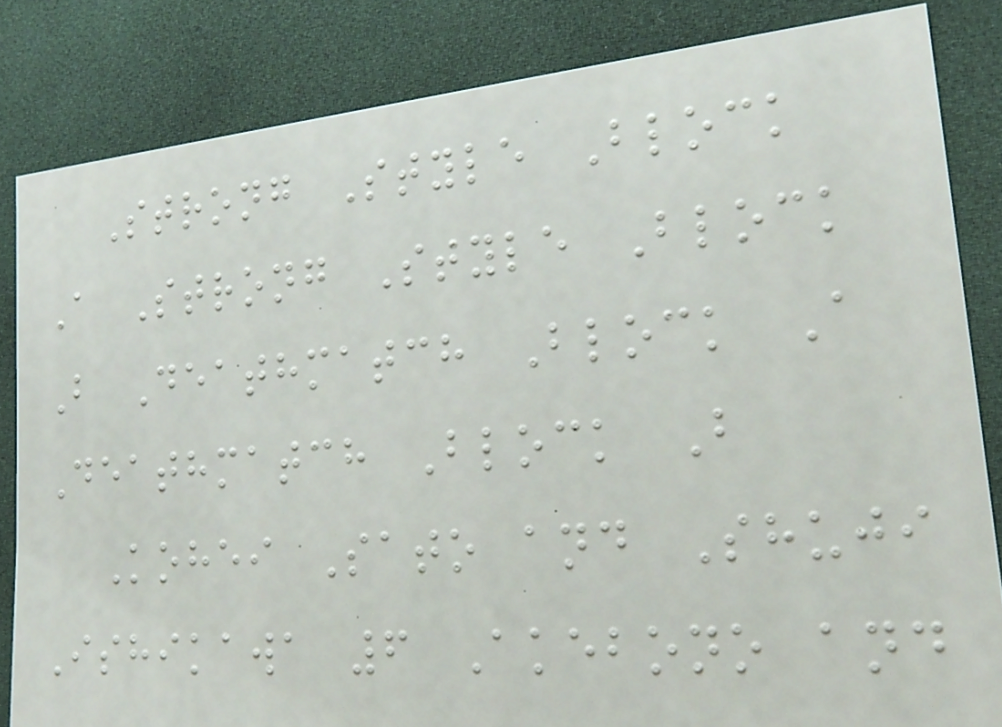Strong Style Block
A Strong Style Block
B Deathmatch Block A
Deathmatch Block B
Kohei Sato and Shuji
Ishikawa 6 Akebono and
